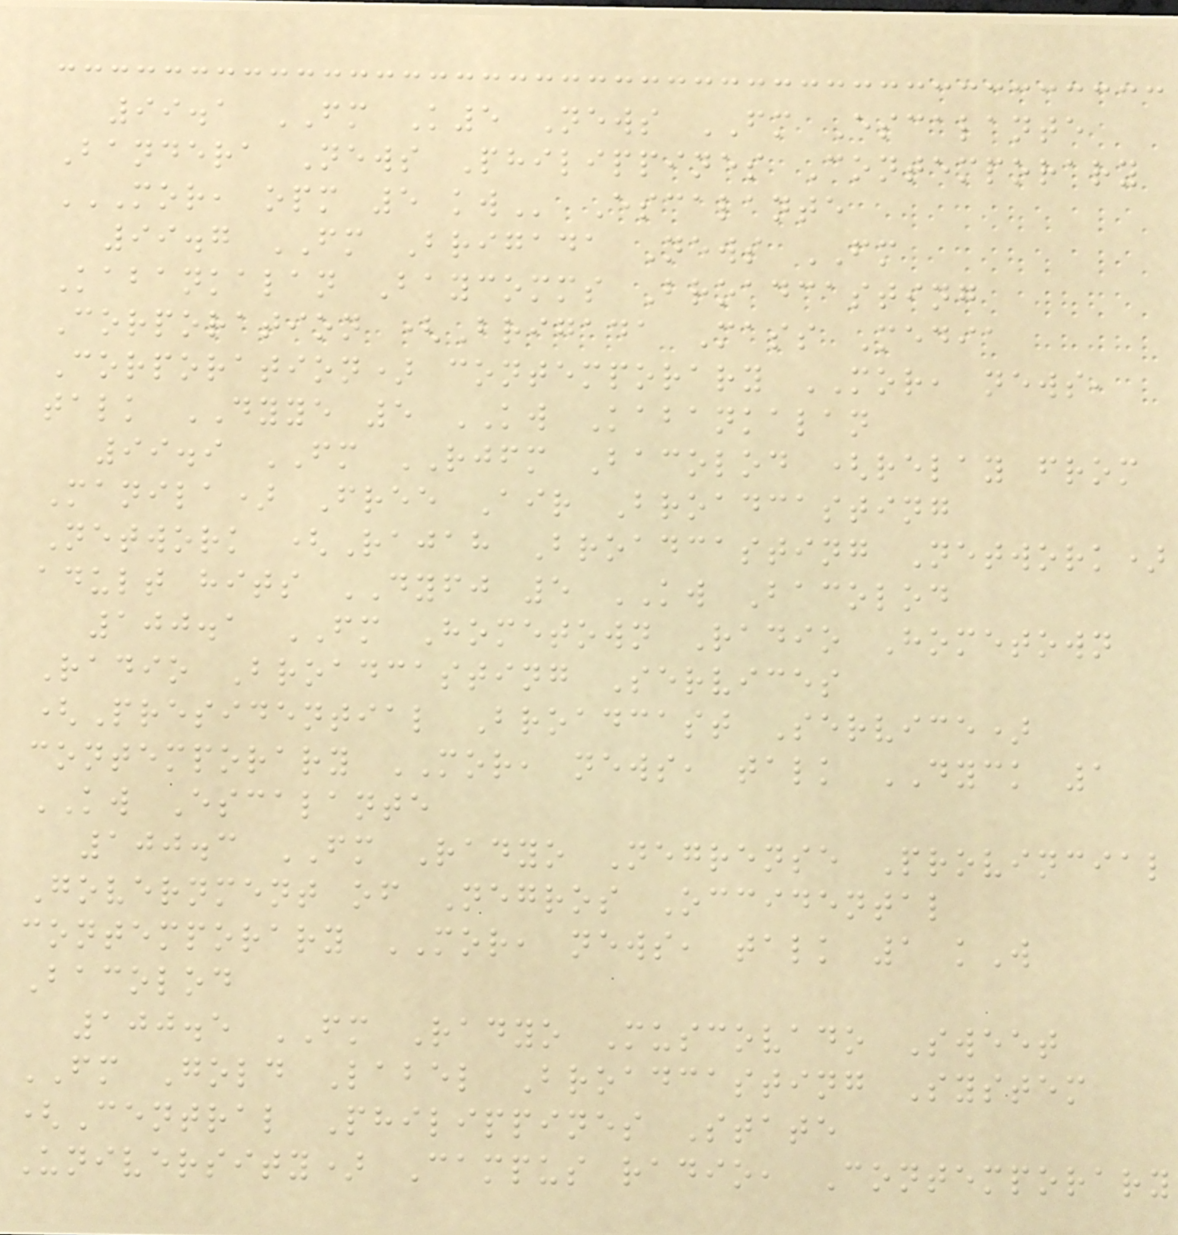99.1 FM K5 News FM Escalante
Bandera News Philippines Contemporary
MOR, OPM 5 KW Escalante
99.7 FM Brigada News FM
Kabankalan Baycomms Broadcasting
Corporation (Brigada Mass Media
Corporation) contemporary MOR, news,
talk DYYE 5 KW Kabankalan
99.9 FM RJFM Bacolod (relay from
Manila) Free Air Broadcasting
Network (Rajah Broadcasting Network)
adult hits DYFJ 5 KW Bacolod
100.1 FM Hometown Radio Hometown
Radio Broadcasting Services
(Presidential Broadcast Service)
contemporary MOR, news, talk DYCK 1
KW Escalante
100.3 FM Radyo Negrense Provincial
Government of Negros Occidental
contemporary MOR, news, talk 1 kW
Bacolod
100.5 FM Radyo Muscovado Sweet
FM Gold Label Broadcasting System
(Central Philippines State
University) Campus radio, Contemporary
